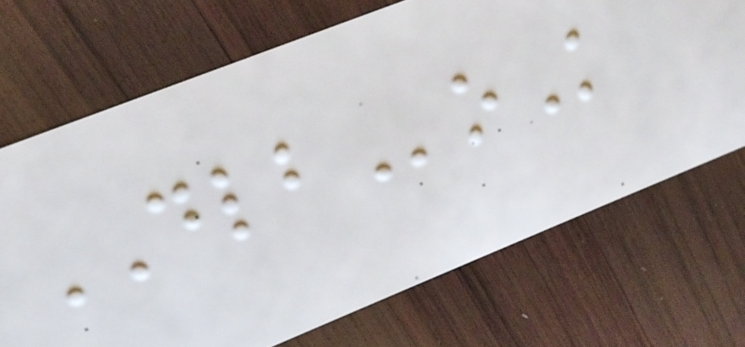DLBoK
